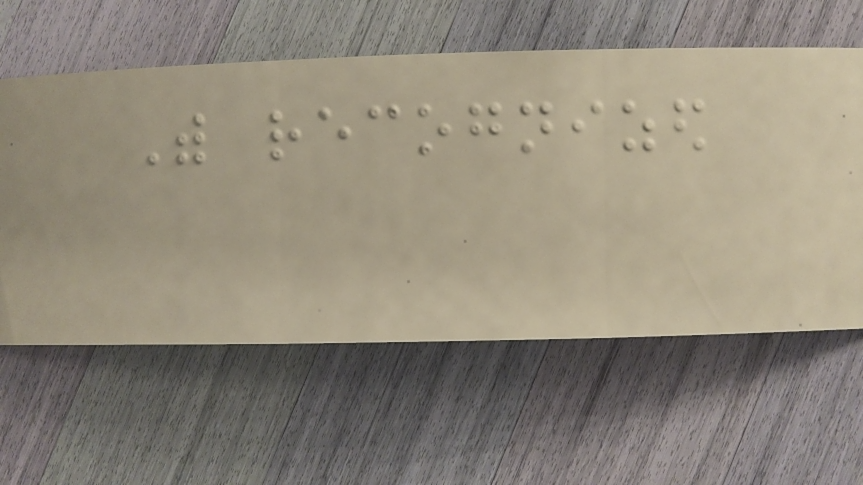With recognized
